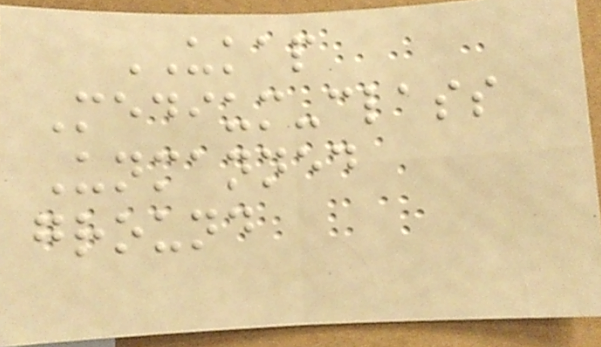UKAP
Medium-class
Unmanned
ground
